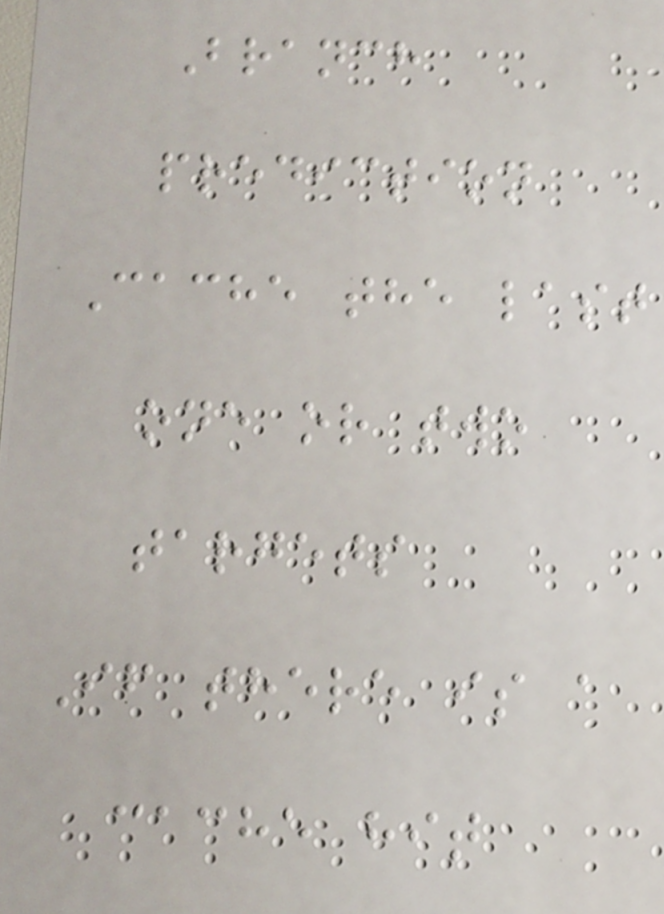Branch
prediction
Cache the last
one or two
targets
If there is a
cache hit
